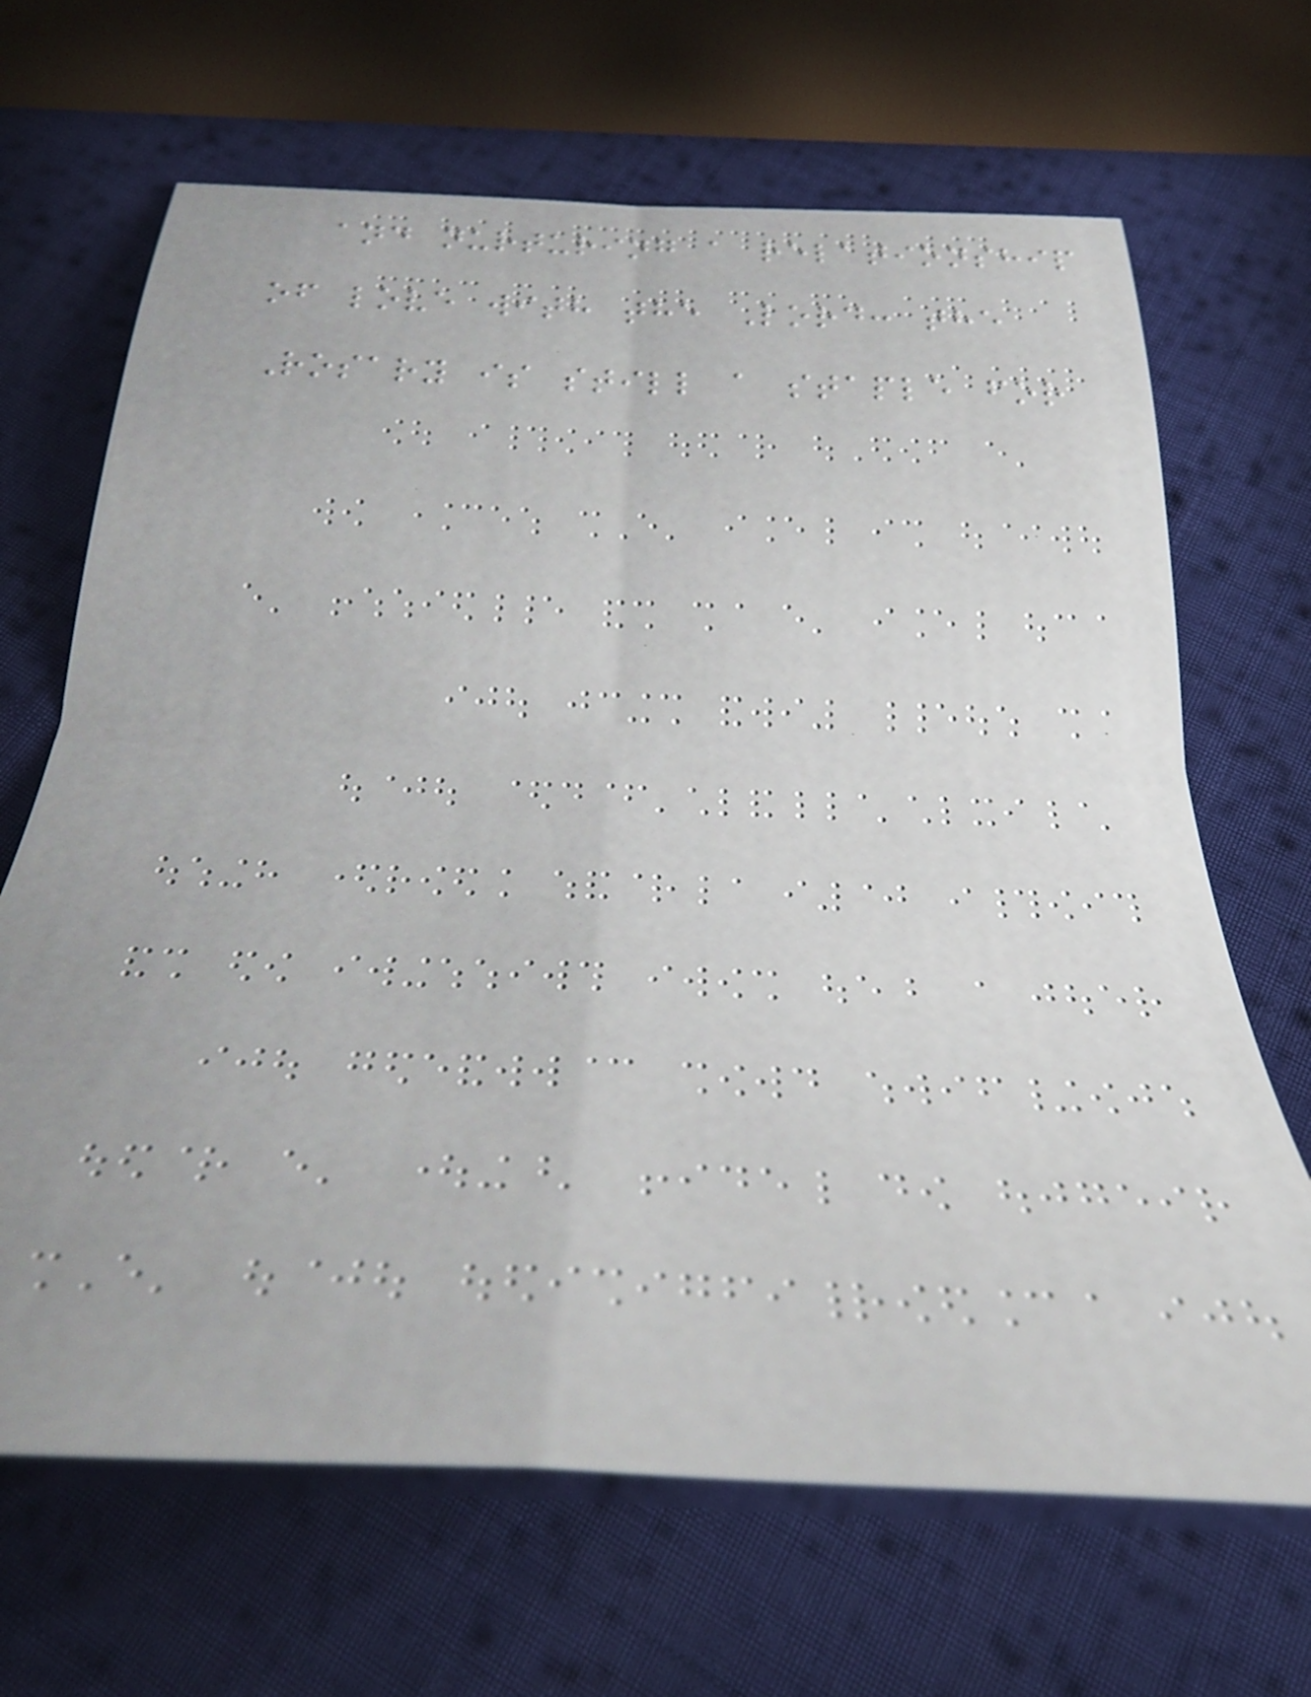and nurturing a relationship
of love with the Lord: the
Rosary is still a staple for
